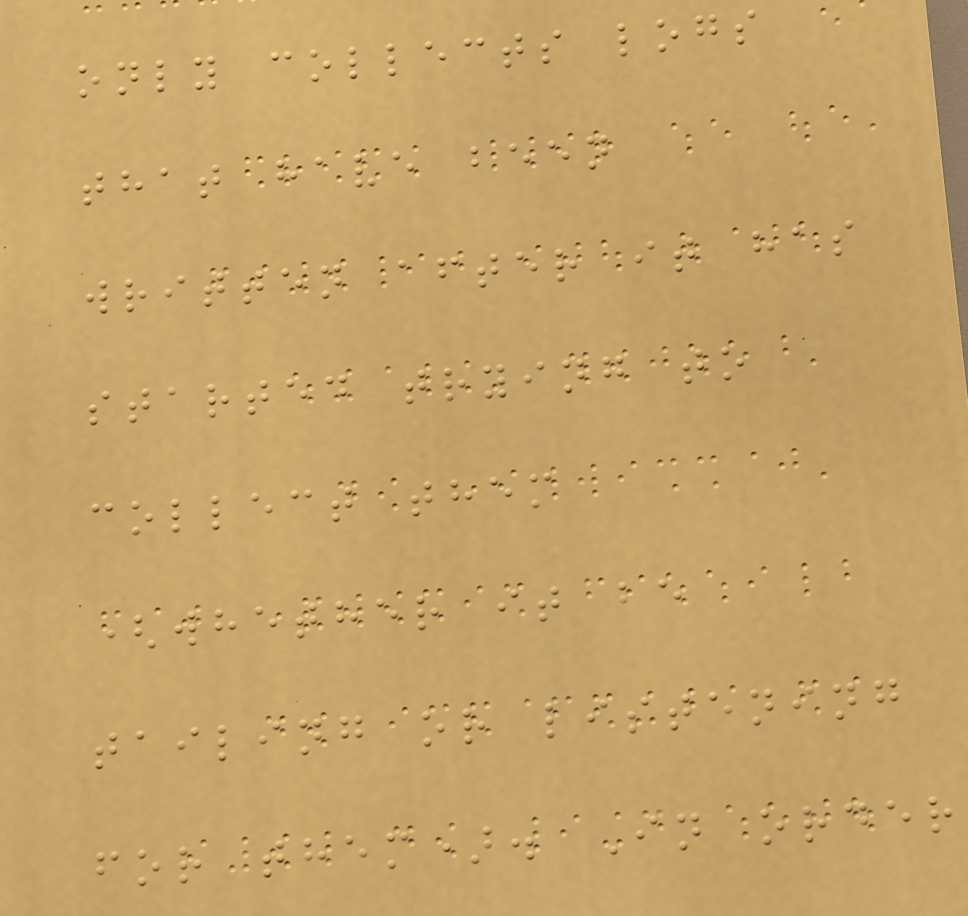only collects logs
that have been
written after it has
started trying to
collect them
(whether it be
tailing or listening
for them). In order
